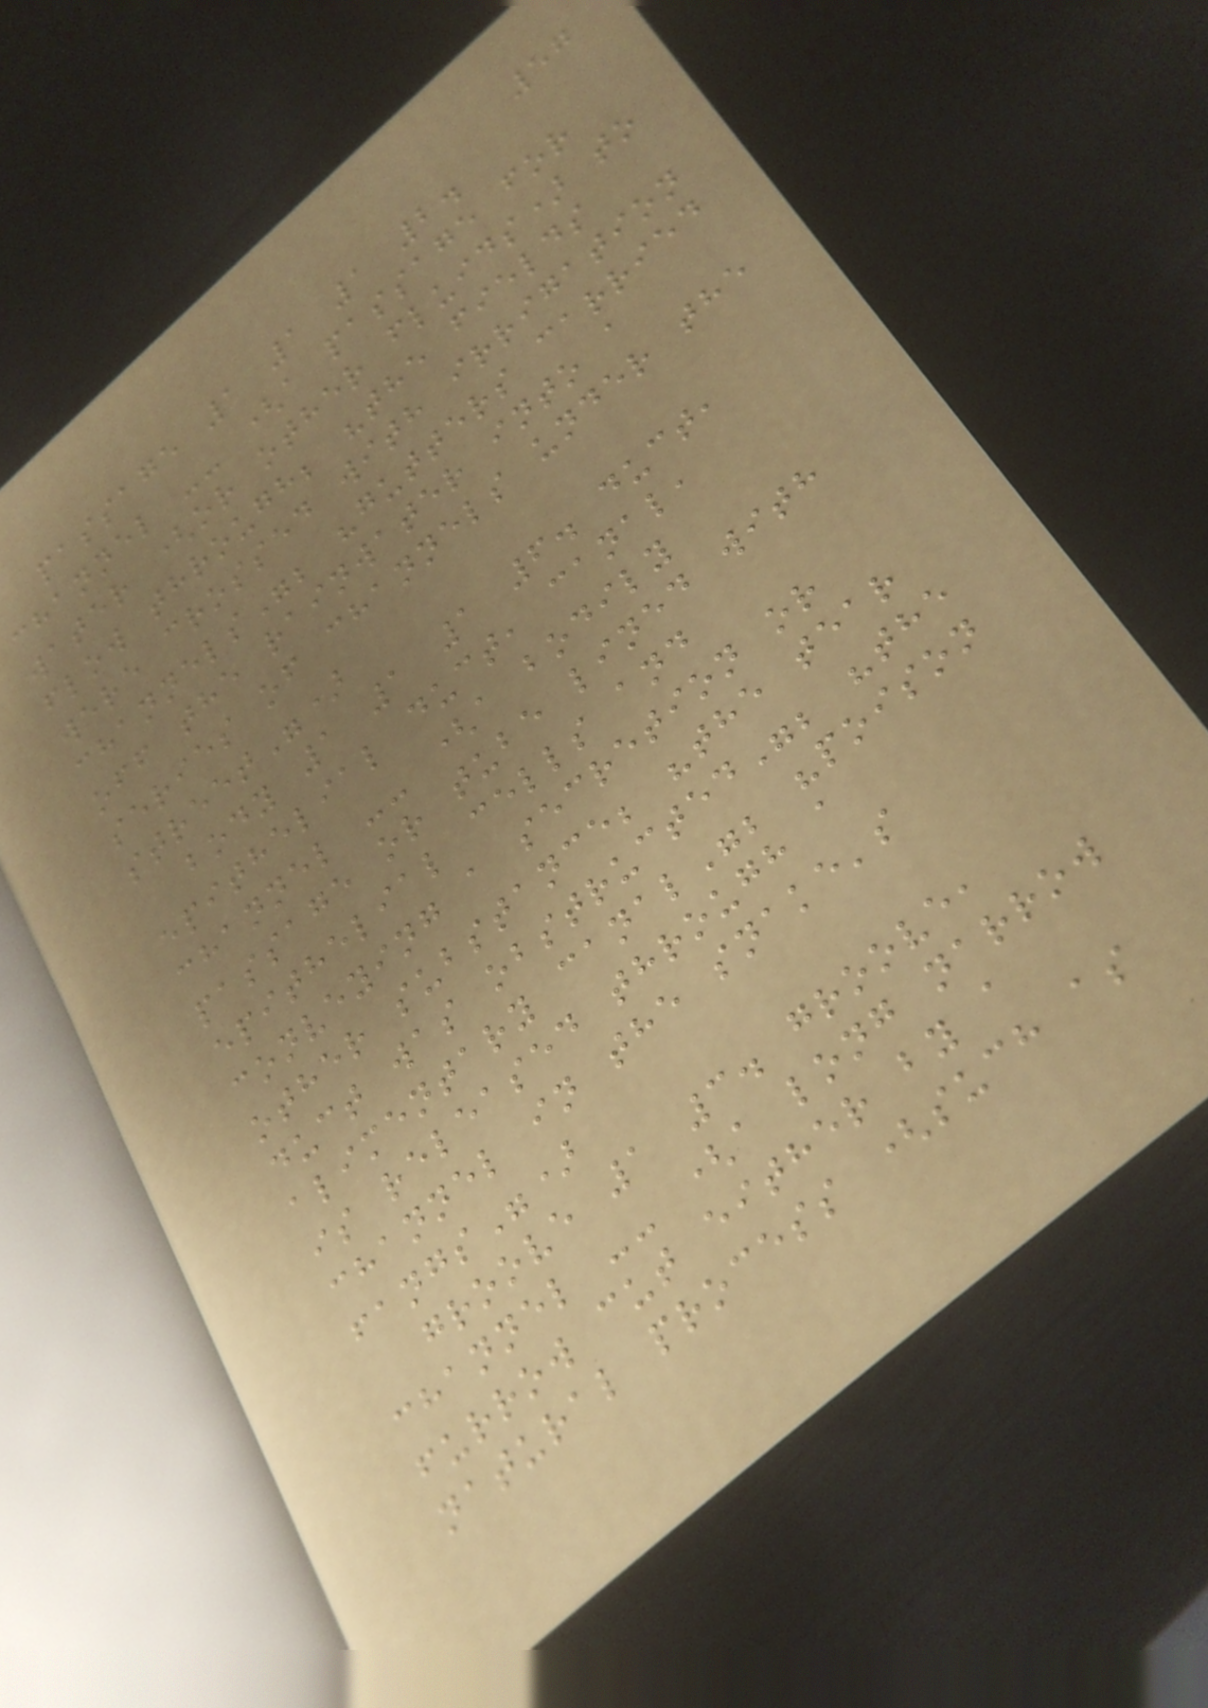57
passage 1 1 1 2.
channel -- (a passage for
water (or other fluids) to
flow through; "the fields
were crossed with irrigation
channels"; "gutters carried
off the rainwater into a
series of channels under the
street")
body 1 1 1 6. duct,
epithelial duct, canal,
channel -- (a bodily
passage or tube lined with
epithelial cells and
conveying a secretion or
other substance; "the tear
duct was obstructed"; "the
alimentary canal"; "poison
is released through a
channel in the snake's
fangs")
groove 1 3. groove,
channel -- (a long narrow
furrow cut either by a
natural process (such as
